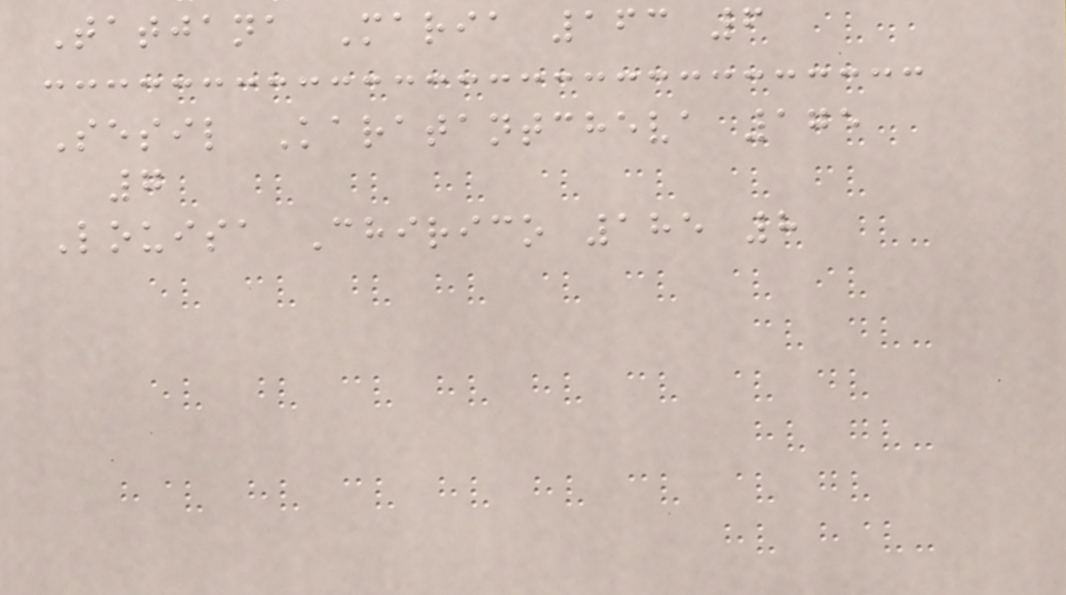Tatjana Maria 163 6
Sesil Karatantcheva 175
7
Louisa Chirico 185 8
